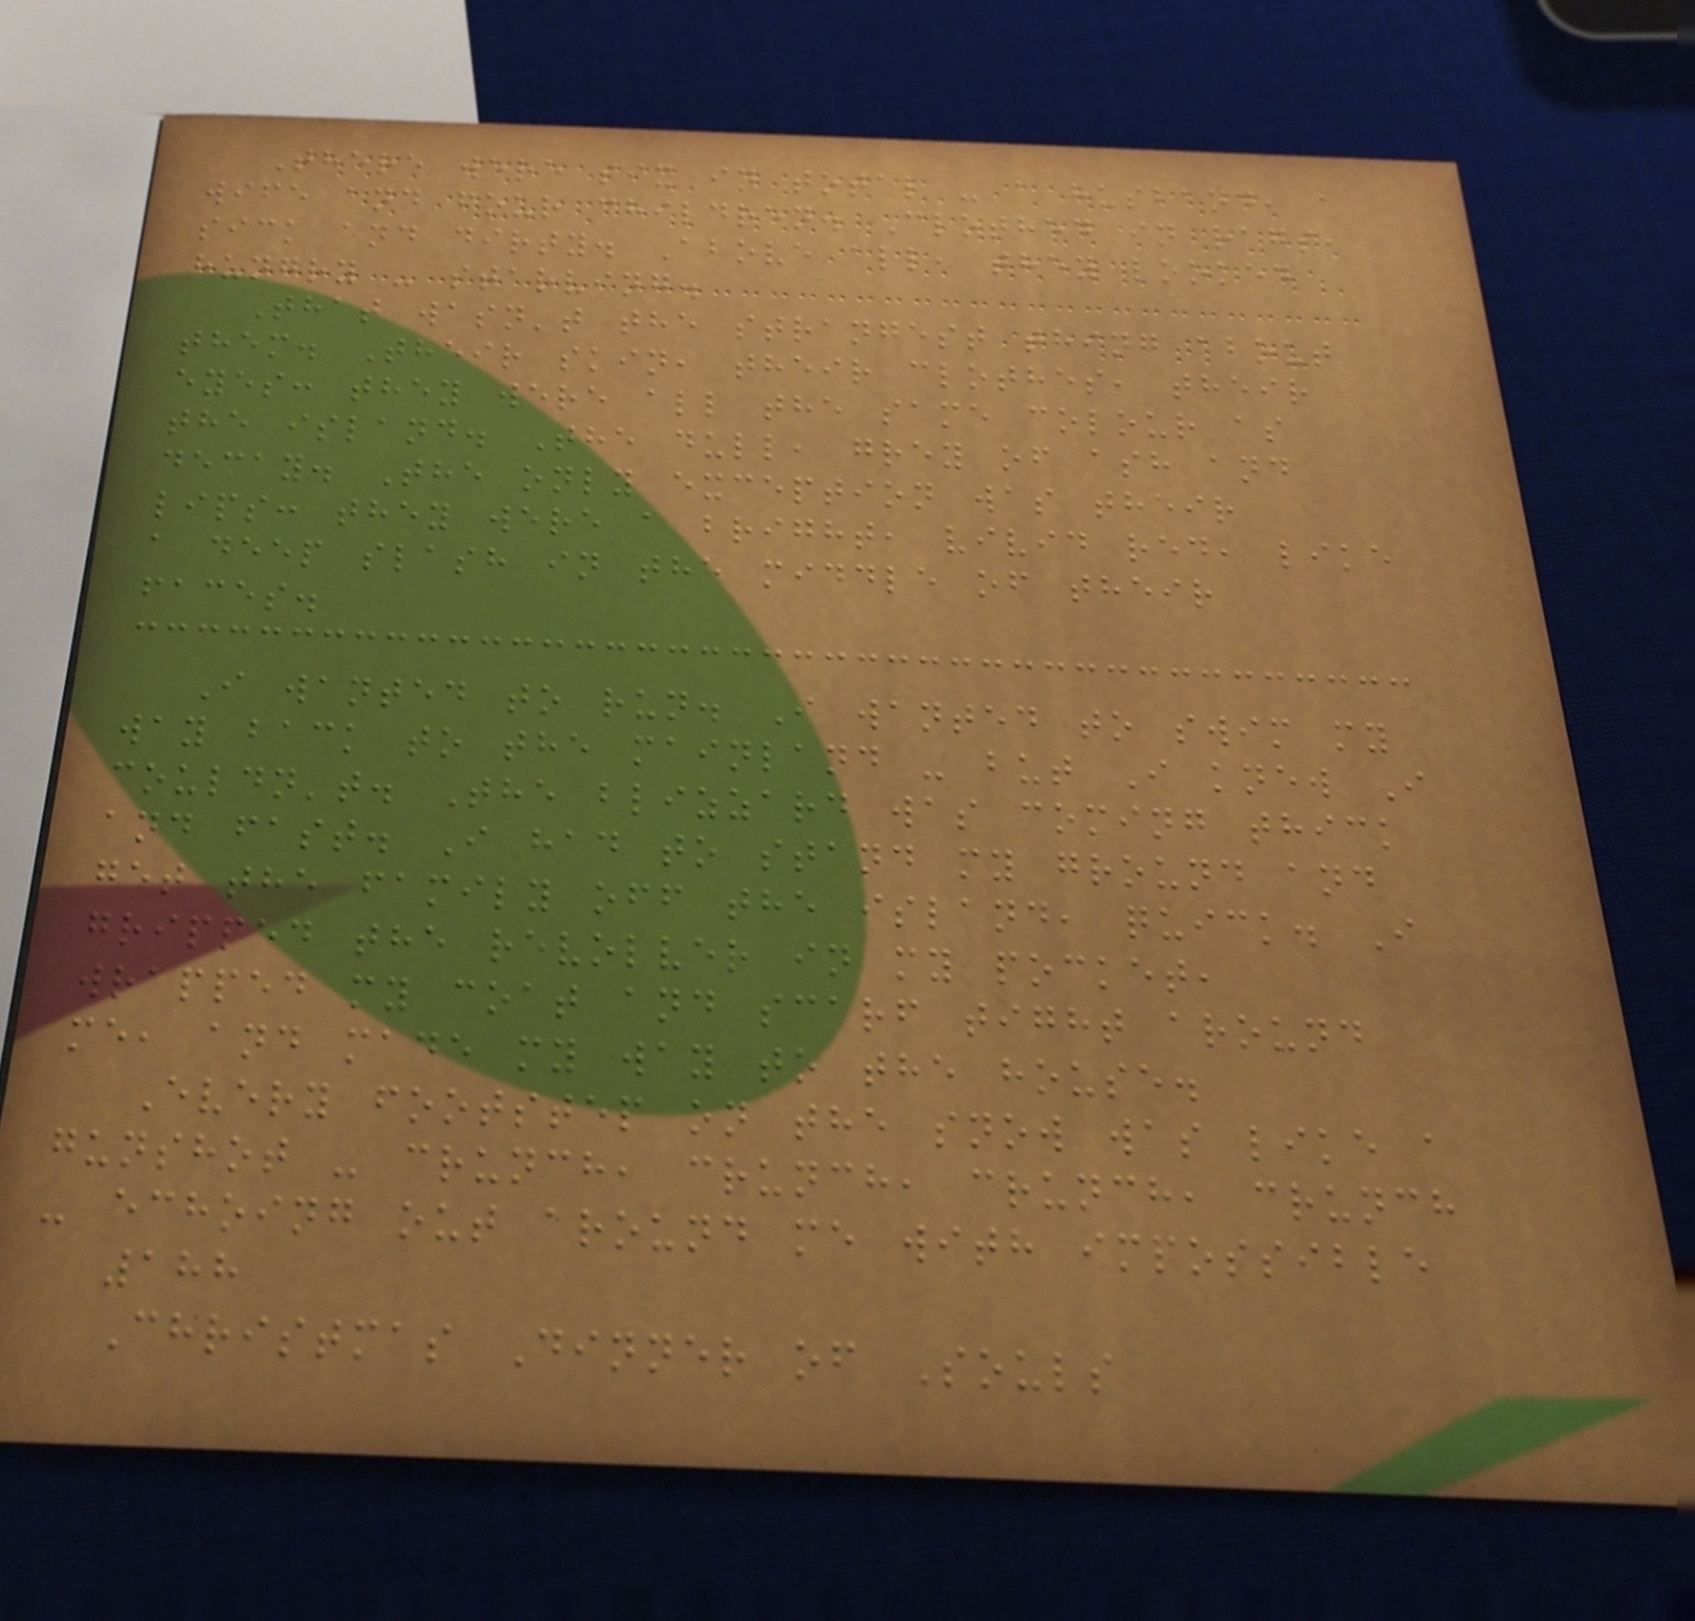There were six in total - a husband, a
wife and four children. Clothed in rags,
sick and dirty. Above all, they looked
hungry - starving.
That wasn't the strangest thing about
them. Their skin, their clothes, their
eyes: they were all the same colour as
the island. The dull, grey of ash and
decay. The only exception was their
lips: they were a bright, vivid red, like
a deep slash in the middle of their
faces.
I wanted to run. I wanted to swim my
way back to the mainland - but I knew I
couldn't. The blizzard was coming thick
and fast. I had to stand my ground and
get the family off the island, quick. I
gripped the revolver in my pocket,
wrapped my coat and scarf tight around
me, and made my way to the house.
Every footstep on the snow was like a
gunshot - crunch, crunch, crunch, crunch
- echoing out around me with impossible
188
Christmas Dinner of Souls
